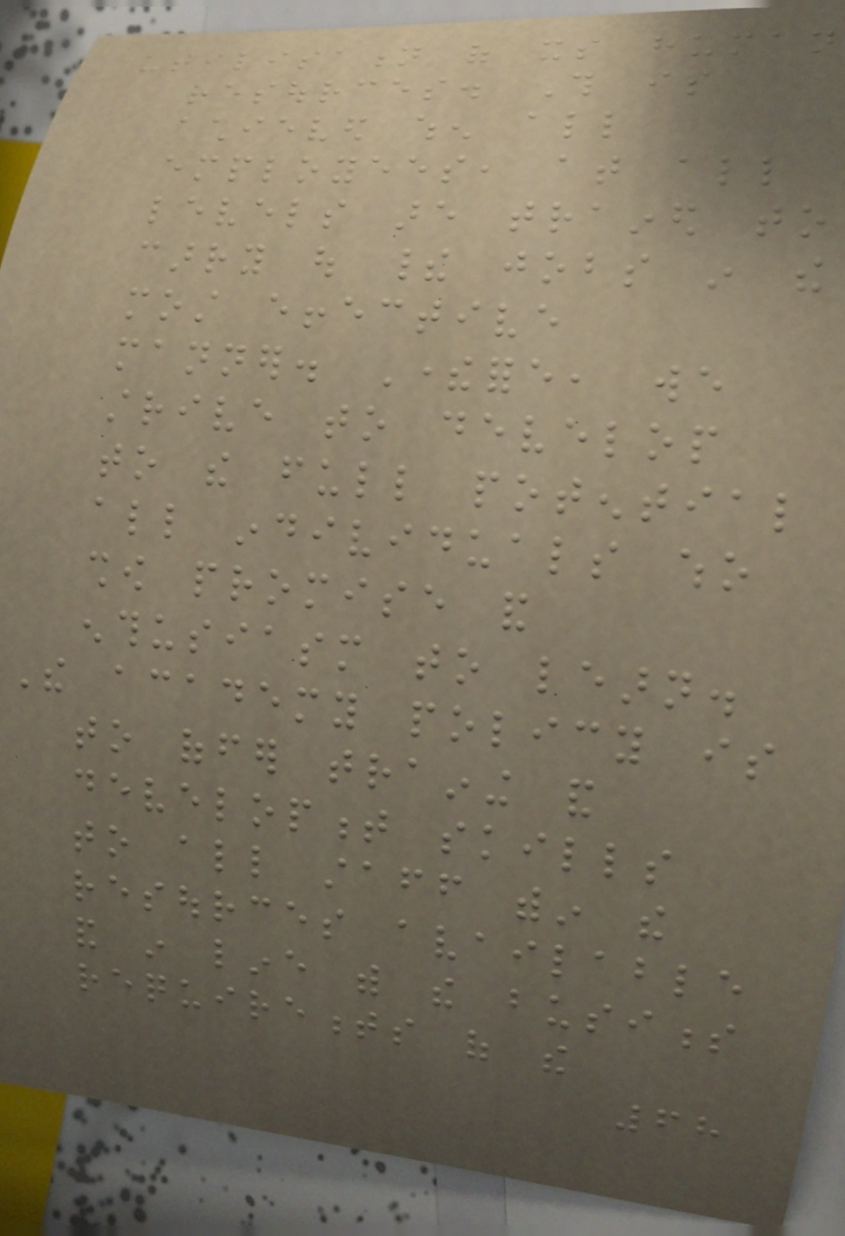utilisation of its human
resources. This is
achieved when all
employees, at all
levels are trained to
carry out their jobs in the
most effective
manner. Therefore, we
strive to develop
to the full potential
all individuals who
show promise and
enthusiasm to learn.
The academy policy is
to offer training and
development skills
to all staff within the
resources available
and in line with the business
requirements of the
68
